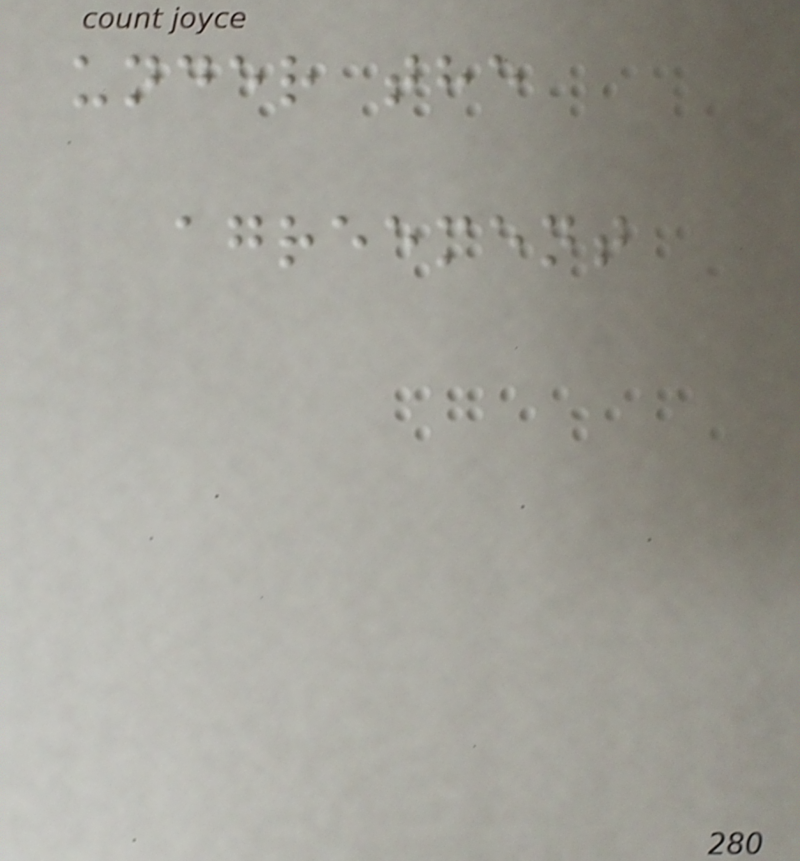under the
agreement
